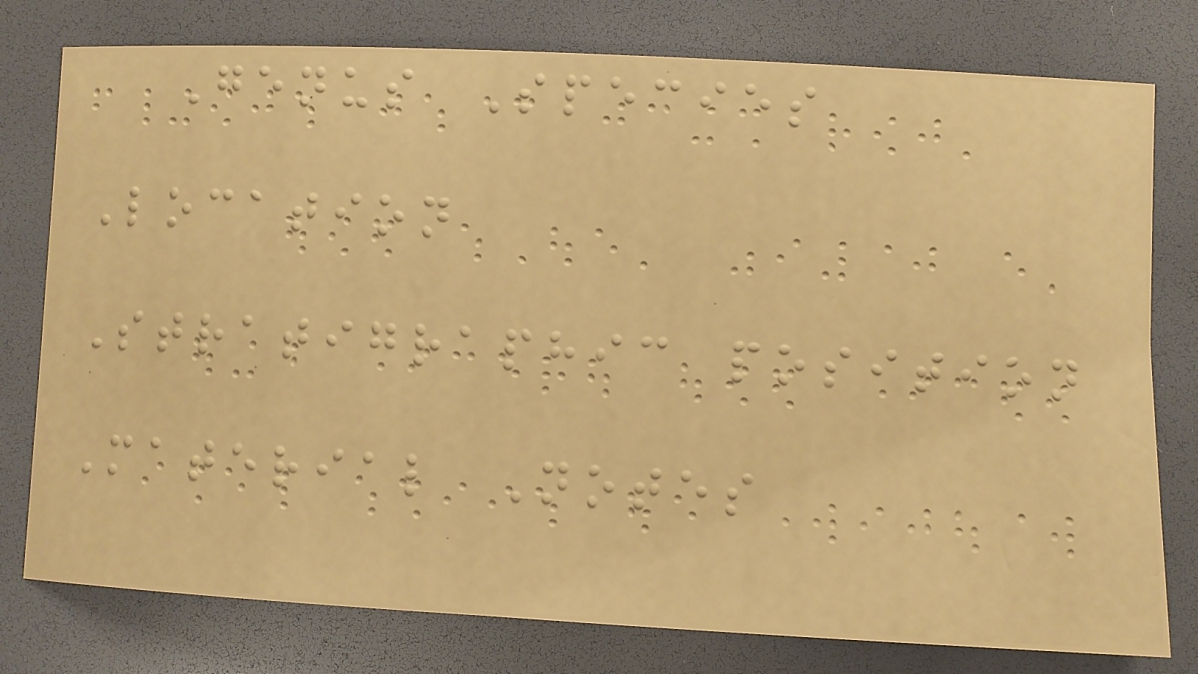Genus Species
Location
Stratigraphic position
Material Notes
